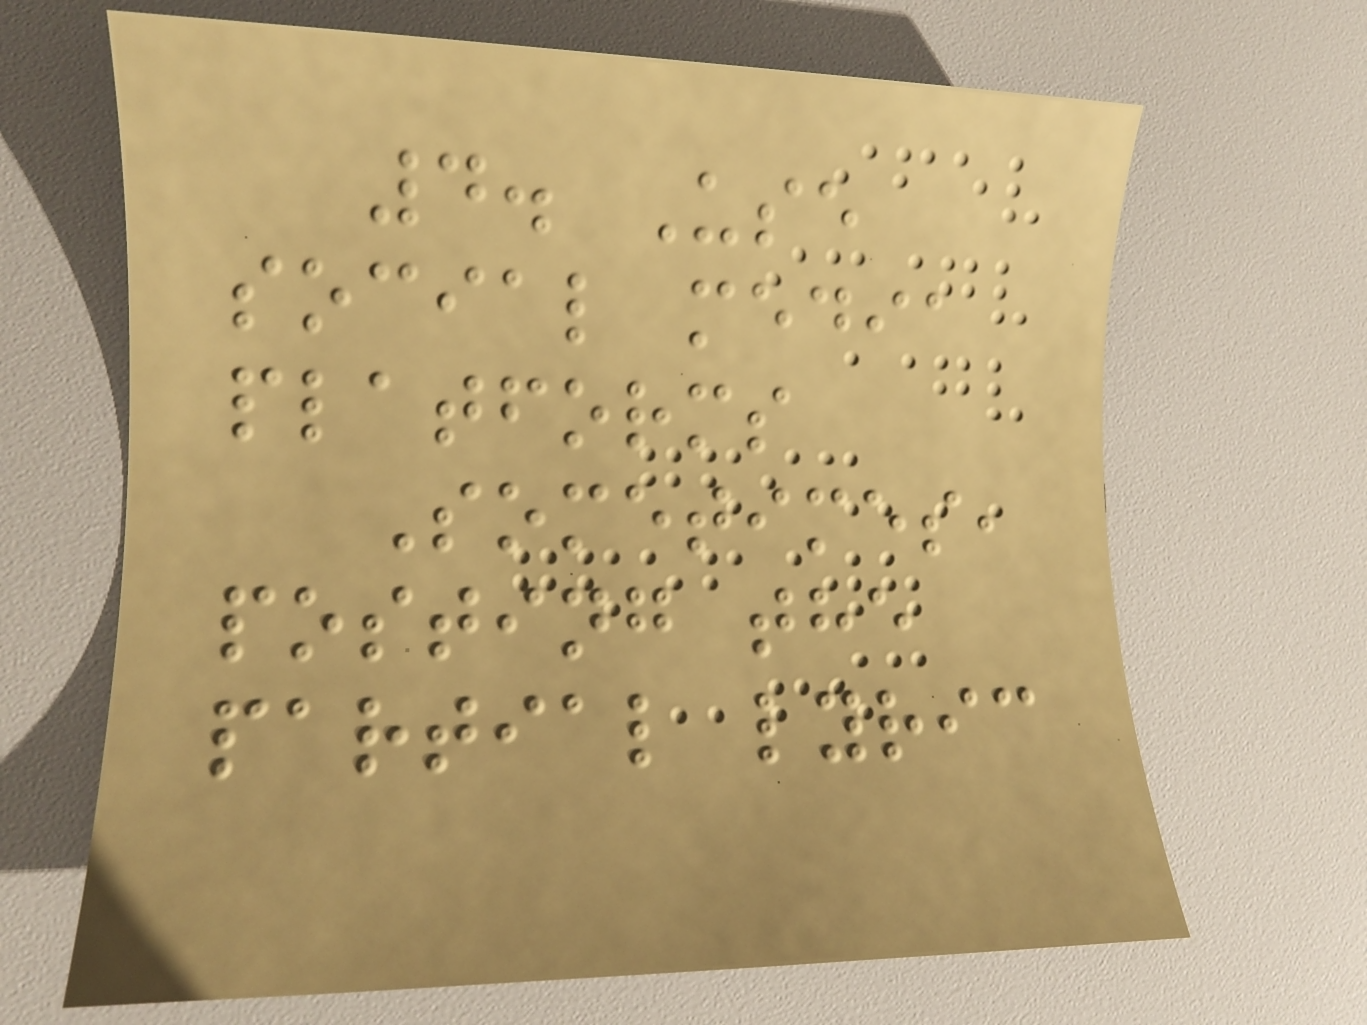4. Use
social media
platforms
Sometimes,
posting the
partial lyric
